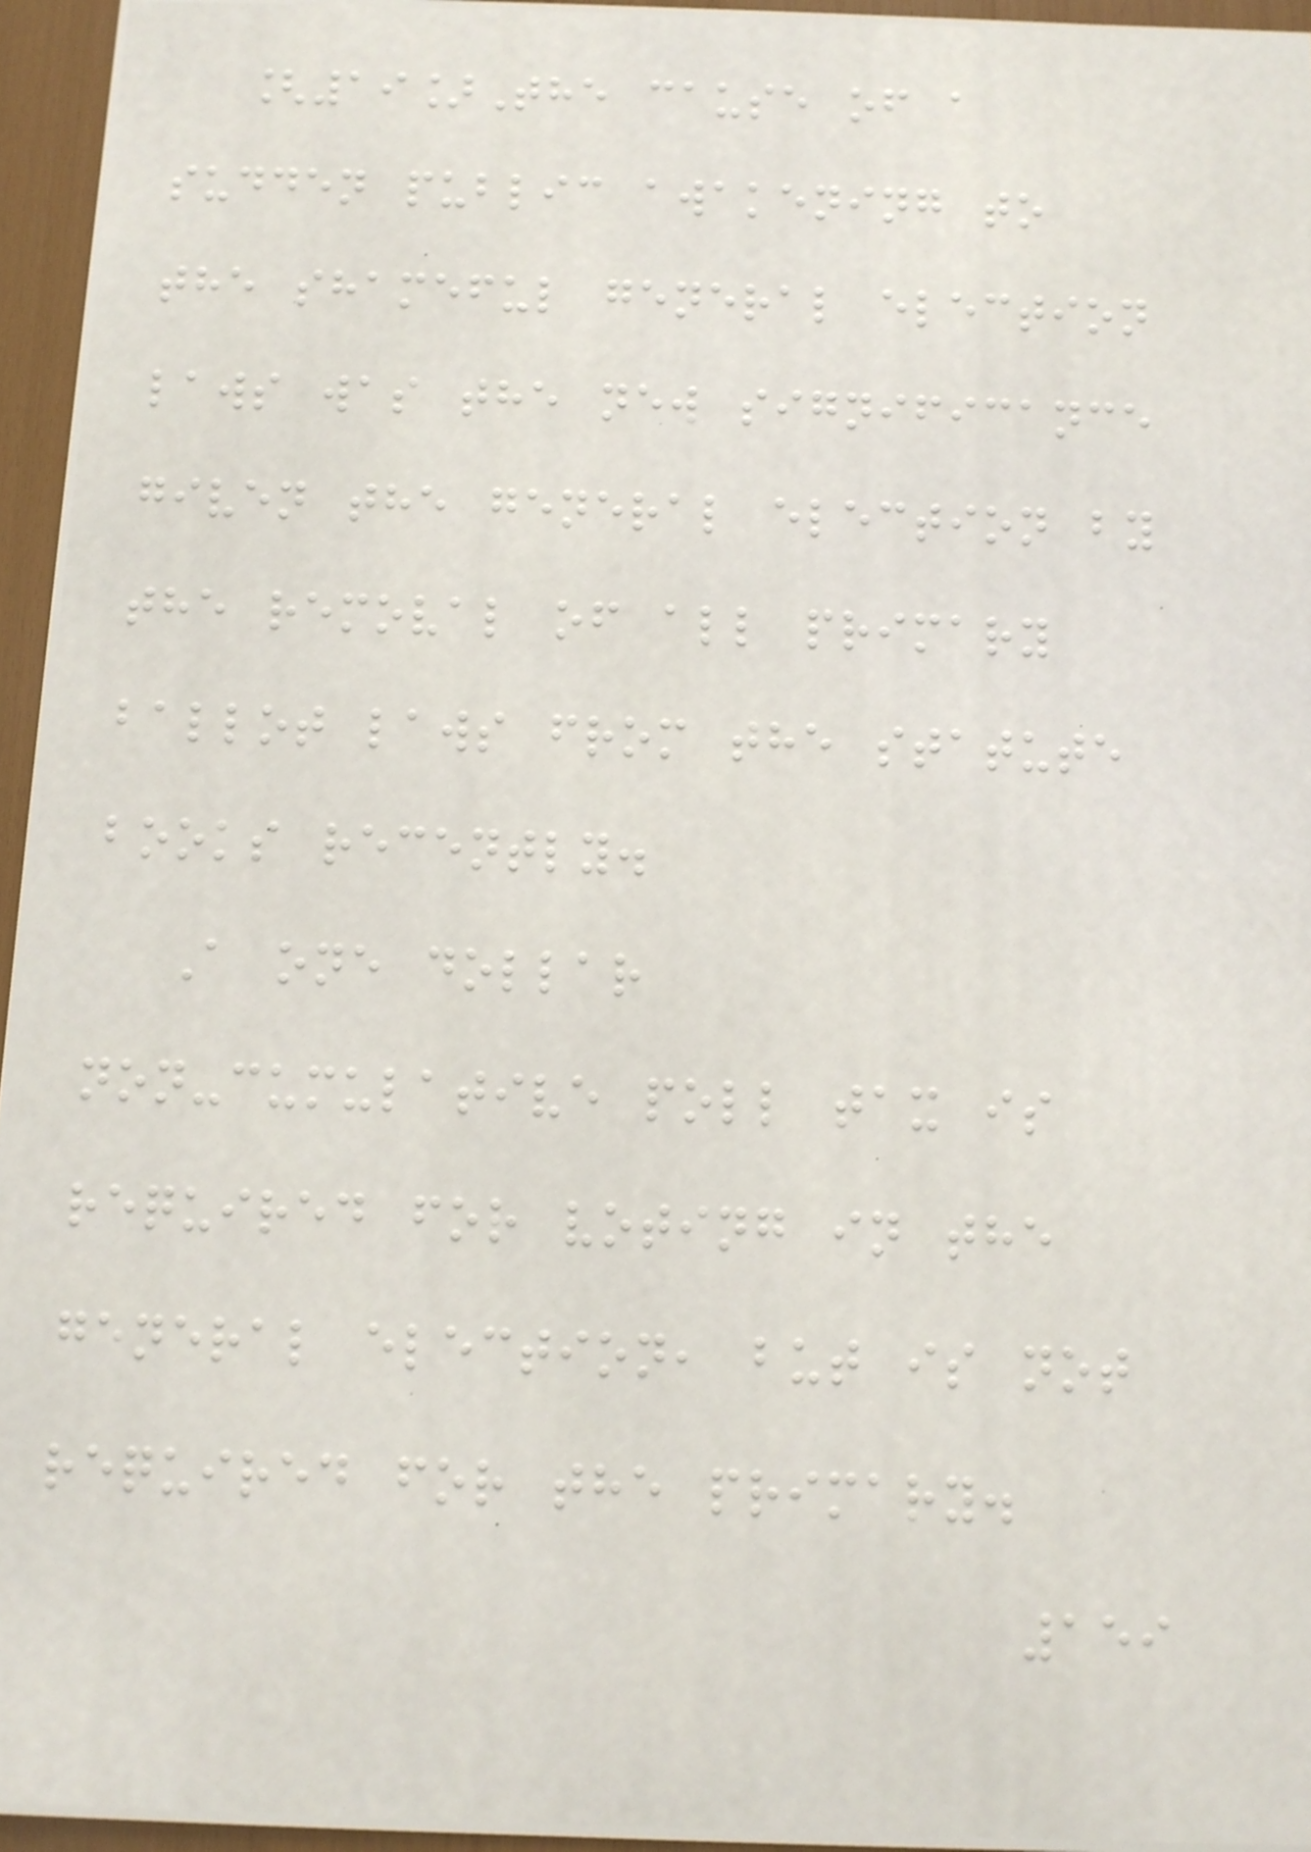[19]The cause of a
sudden public awakening to
the shameful general election
laws was the new significance
given the general election by
the removal of all primary
ballot laws from the statute
books recently.
A one dollar
non-cumulative poll tax is
required for voting in the
general election, but is not
required for the primary.
159
